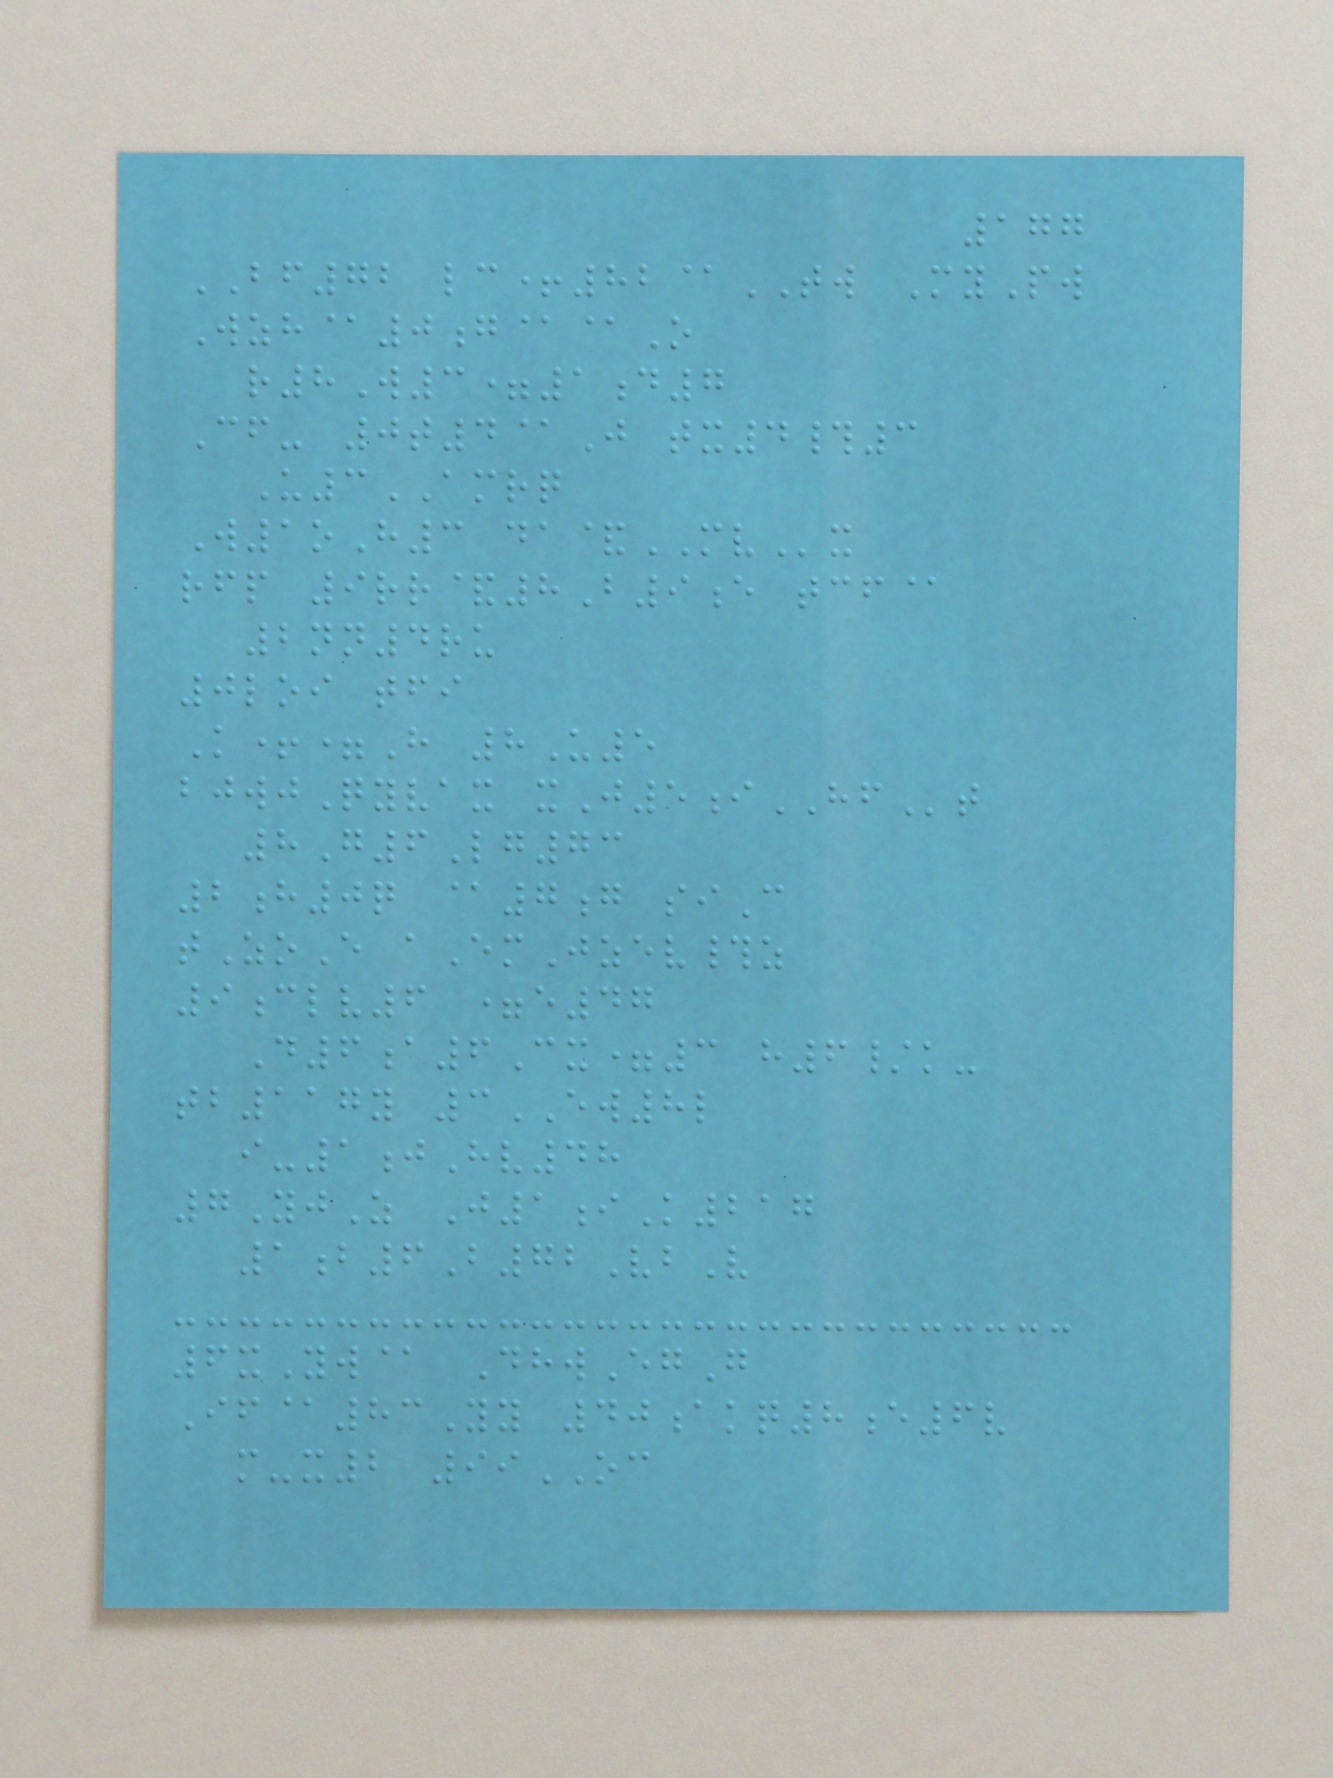177
BF72 lc+82@TW MyPw
Wzh@0g@@O
r8W3=1d7
Cf- 0t4@J tx4#3
U3AMRQ
W1oH3 da&MVx
rfp 9rr&8B9e tcf@
2nn4ru
0loi tfi
K+=H 8U5
bjwjQyvax xJ5iHFt
8G6Lg73
2h0q @7g siC
tZoE aEmJzev#z
9clv6 =e47
D6a6Cx=3 h6/k-
tb117y 3EW8l
i-1jHv48
7YjZ J1iK217
1b6B72VbV
6xYw@ DhwEgG
If@83Yy 40akq8e6v
m-x2 99OC
